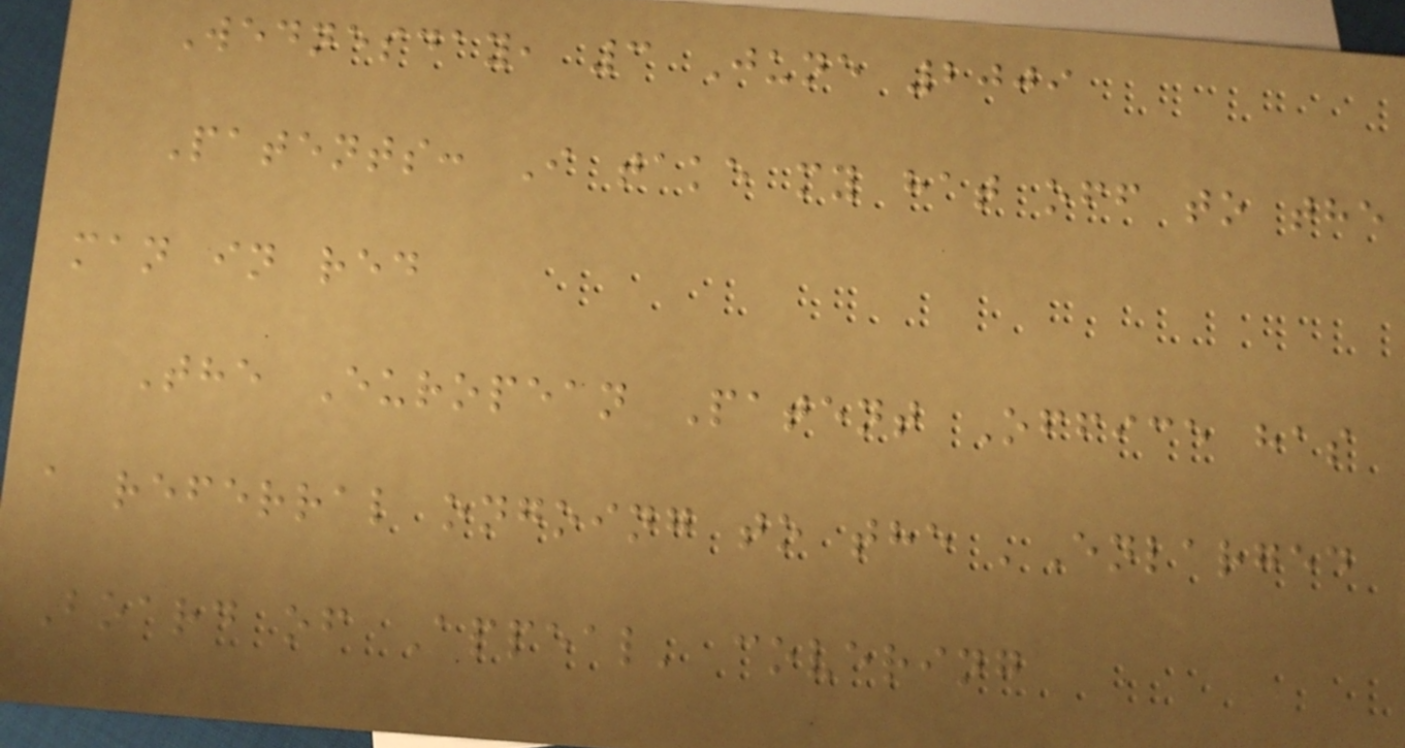Wednesday, 3 June 2009
Patents: I take my hat off to the
man in red
The European Patent Office has
a referral ongoing to the 'Enlarged
Board of Appeal' covering
